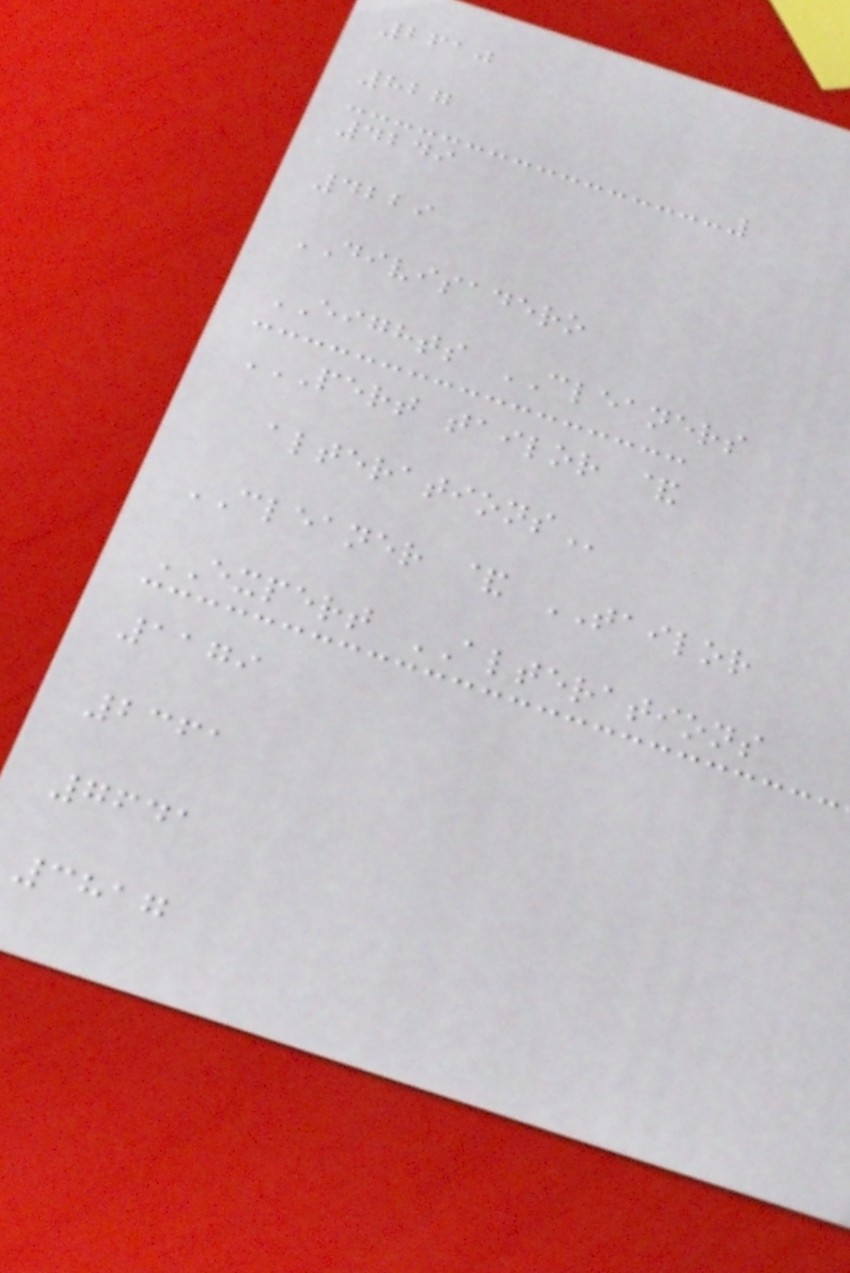2610
827
4249
4229
DIVISADERO
EIGHTS CLEANERS
PERT TAILOR &
ALTERATIONS
CLEANER & TAILOR
EXPERT ALTERATIONS
1179
2361
7641
3817
